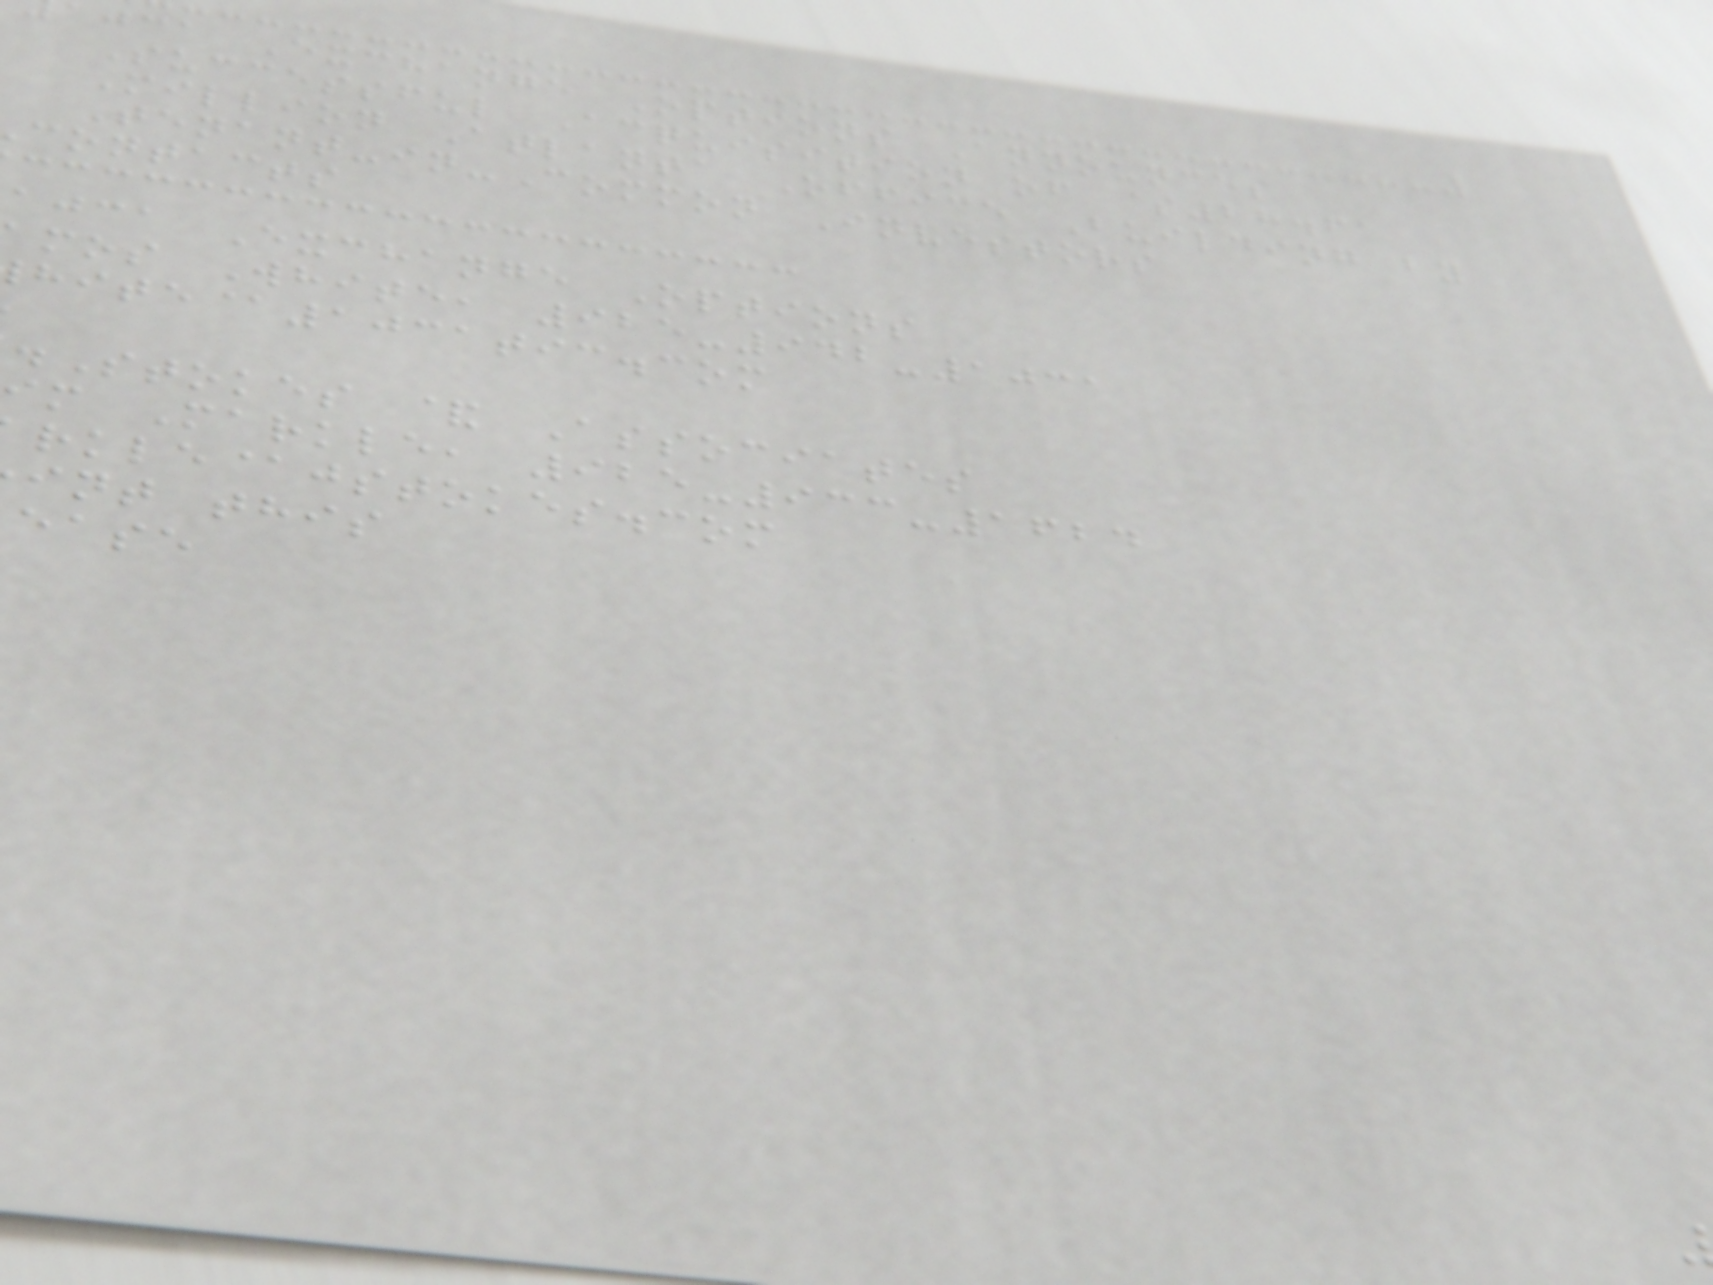jca Exchange Options Announces
Successful Acquisition of $28.61
Million Atlanta Office Building by
Tenant-in-Common Investors
contacts
ajca Exchange Options
mos White, 925-942-1031
hite@1031tic.com
.Stokes & Associates
im Markle, 925-933-1624
rkle@jstokes.com
int this
ease
